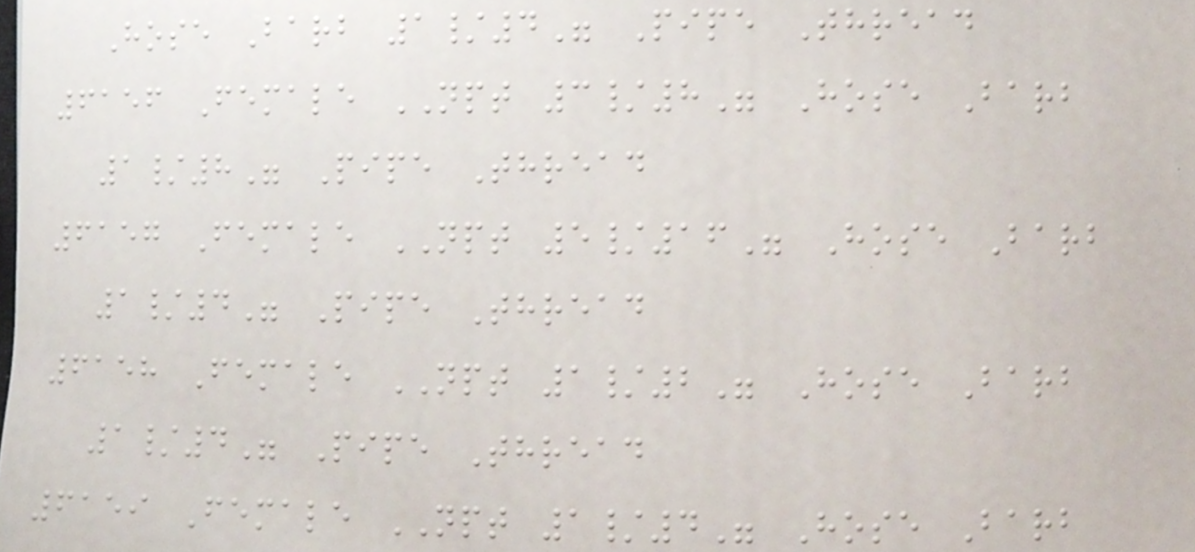Hose Barb 1/4" Pipe Thread
6156 Female NPT 3/8" Hose Barb
1/8" Pipe Thread
6157 Female NPT 5/16" Hose Barb
1/4" Pipe Thread
6158 Female NPT 1/2" Hose Barb
1/4" Pipe Thread
6159 Female NPT 1/4" Hose Barb
